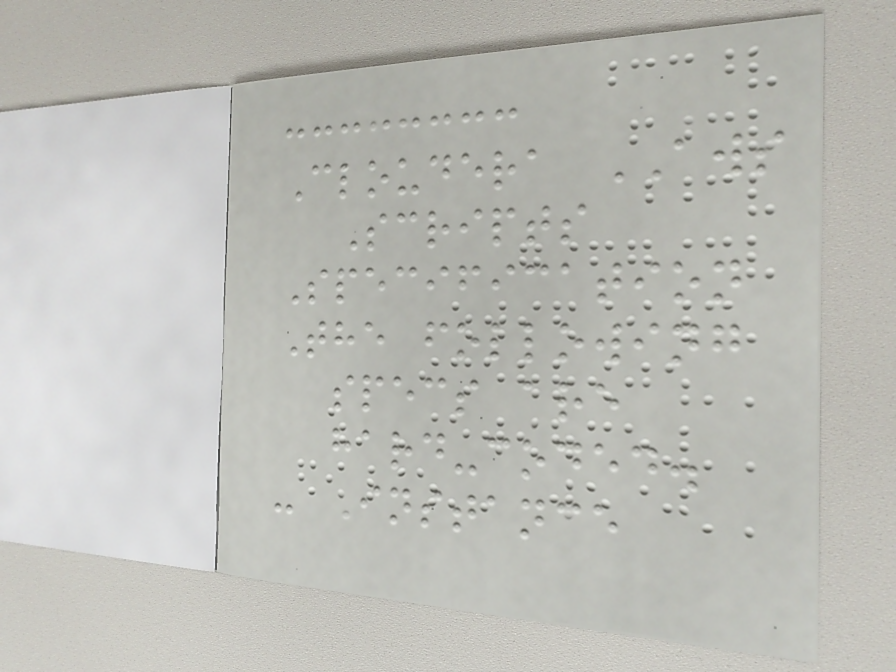Cloudera AWS
Scripts
Specification
The following
specs are
hard-coded.
- Instance
